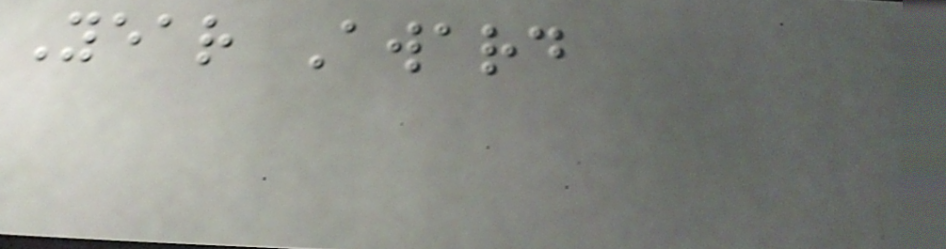Year Award
